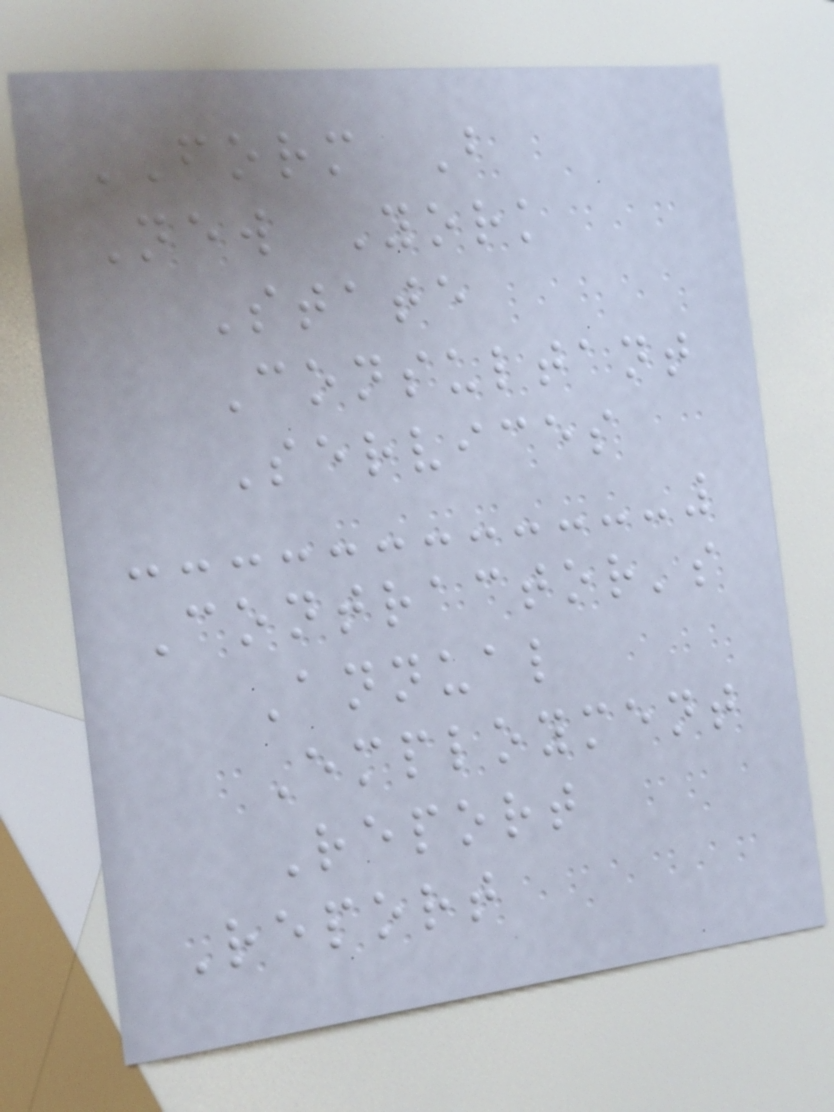FORM B
New York
State
Consultant
Services
Contractor's
Annual
Employment
Report
Report
